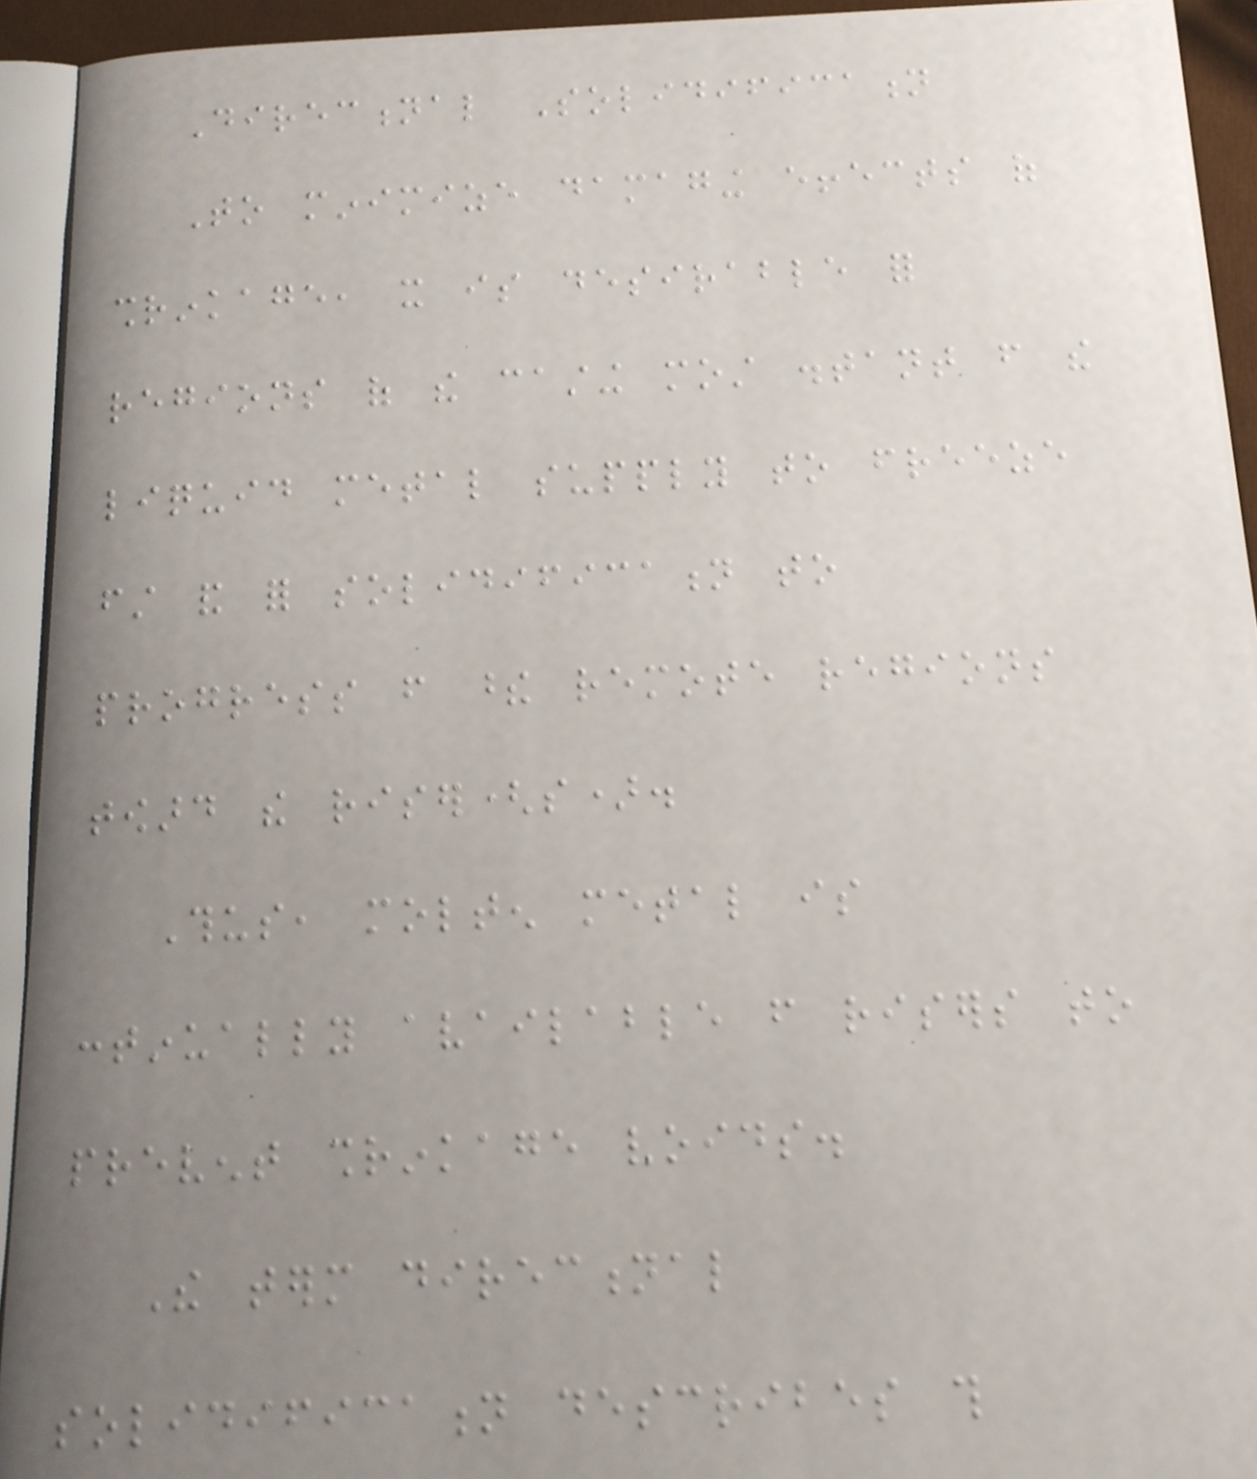Directional Solidification
To minimize damaging effects of
shrinkage, it is desirable for
regions of the casting most distant from the
liquid metal supply to freeze
first and for solidification to
progress from these remote regions
toward the riser(s).
Thus, molten metal is
continually available from risers to
prevent shrinkage voids.
The term directional
solidification describes this
